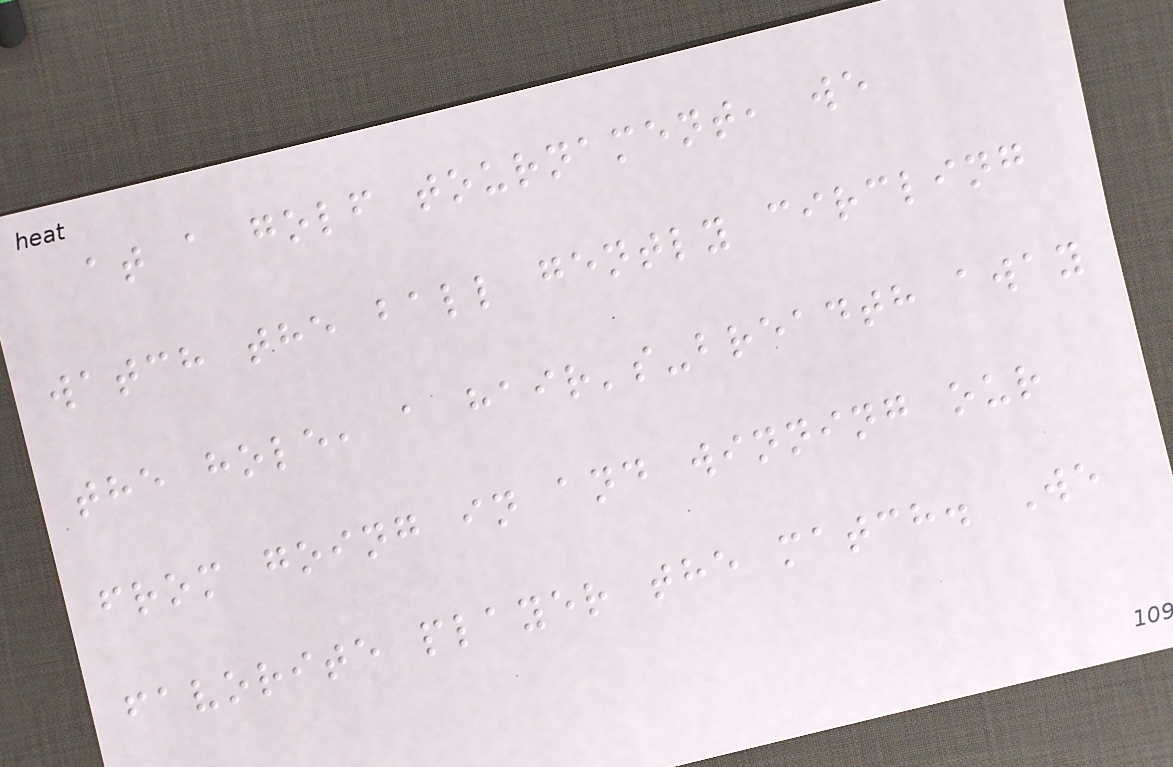at a golf tournament, we
watch the ball gently circling
the hole, a hair's-breadth away
from going in and winning our
favorite player the match. We
